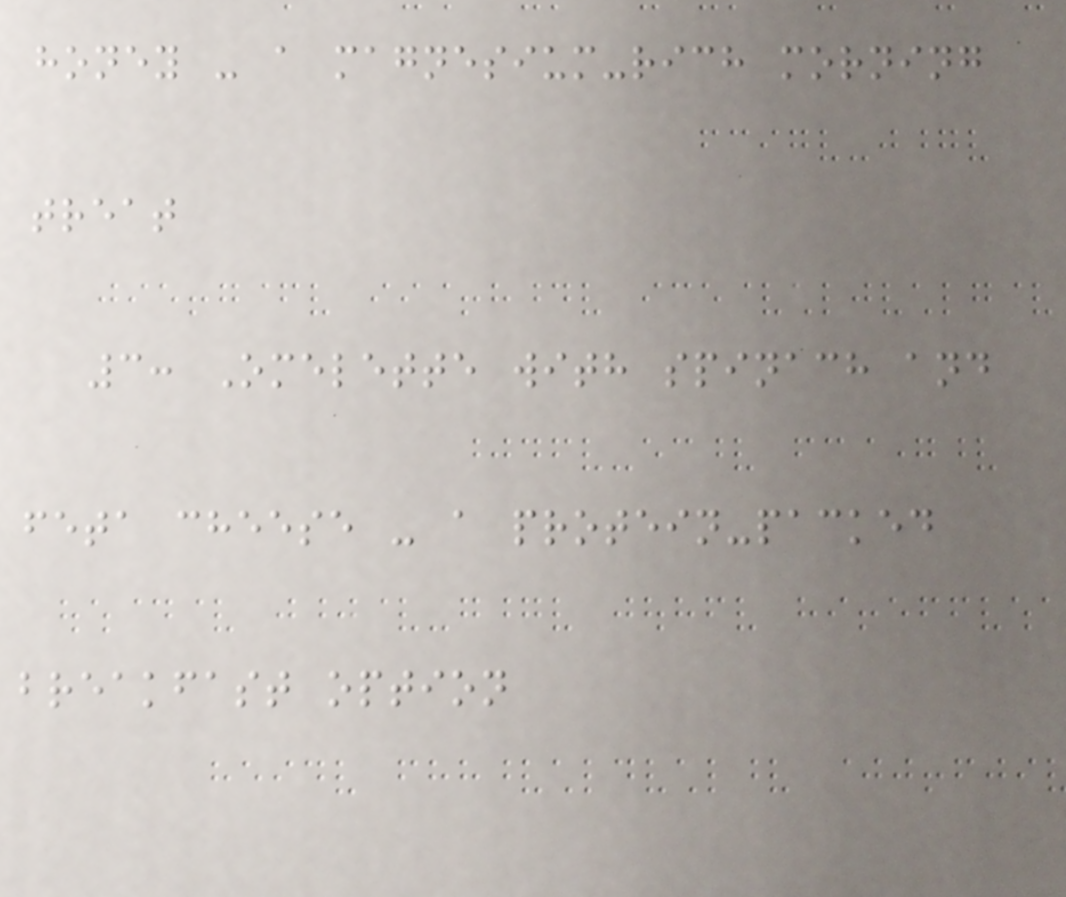honey - a magnesium-rich morning
treat
3: Omelette with spinach and
feta cheese - a protein-packed
breakfast option
